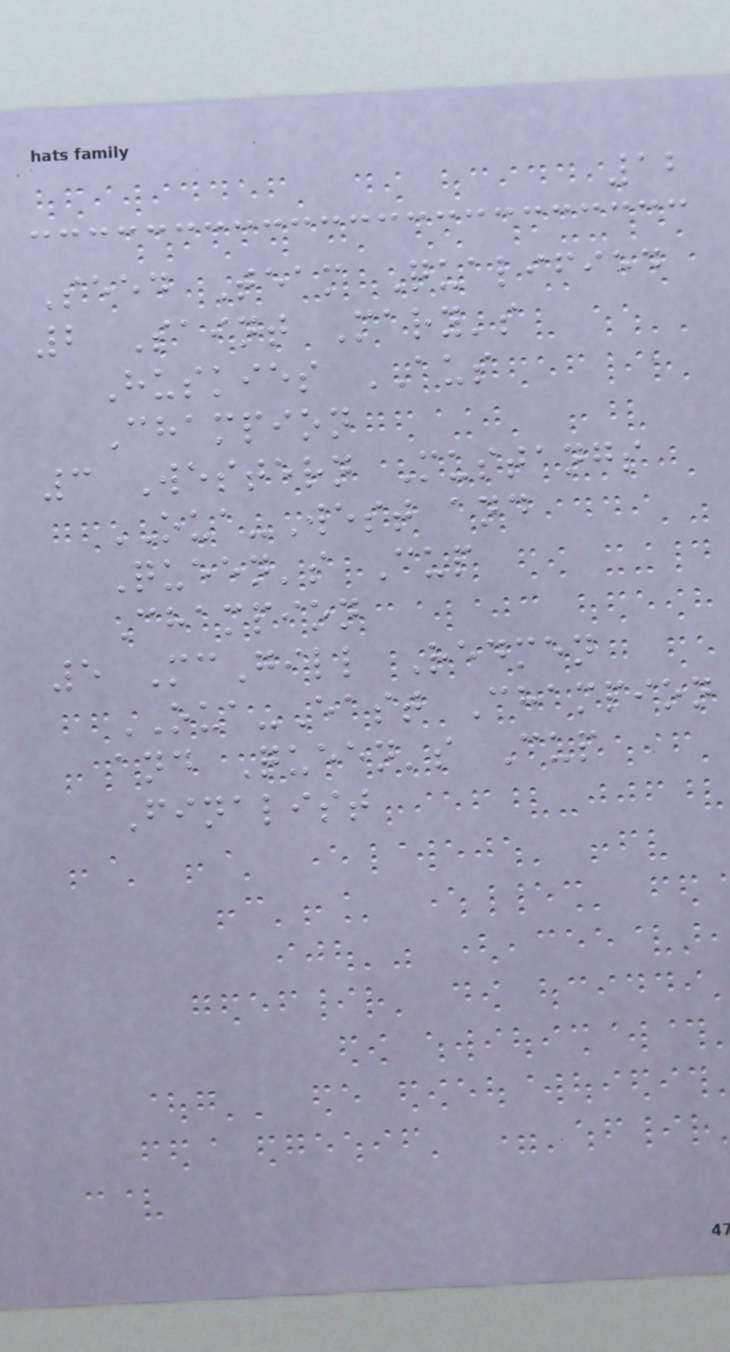12
Seed Team Qualified
2 Saint Mary's
Huskies AUS
Champion
3 Western Mustangs
OUA-West and
Queen's Cup
Champion
5 McGill Redmen
OUA-East Champion
and Queen's Cup
Finalist
